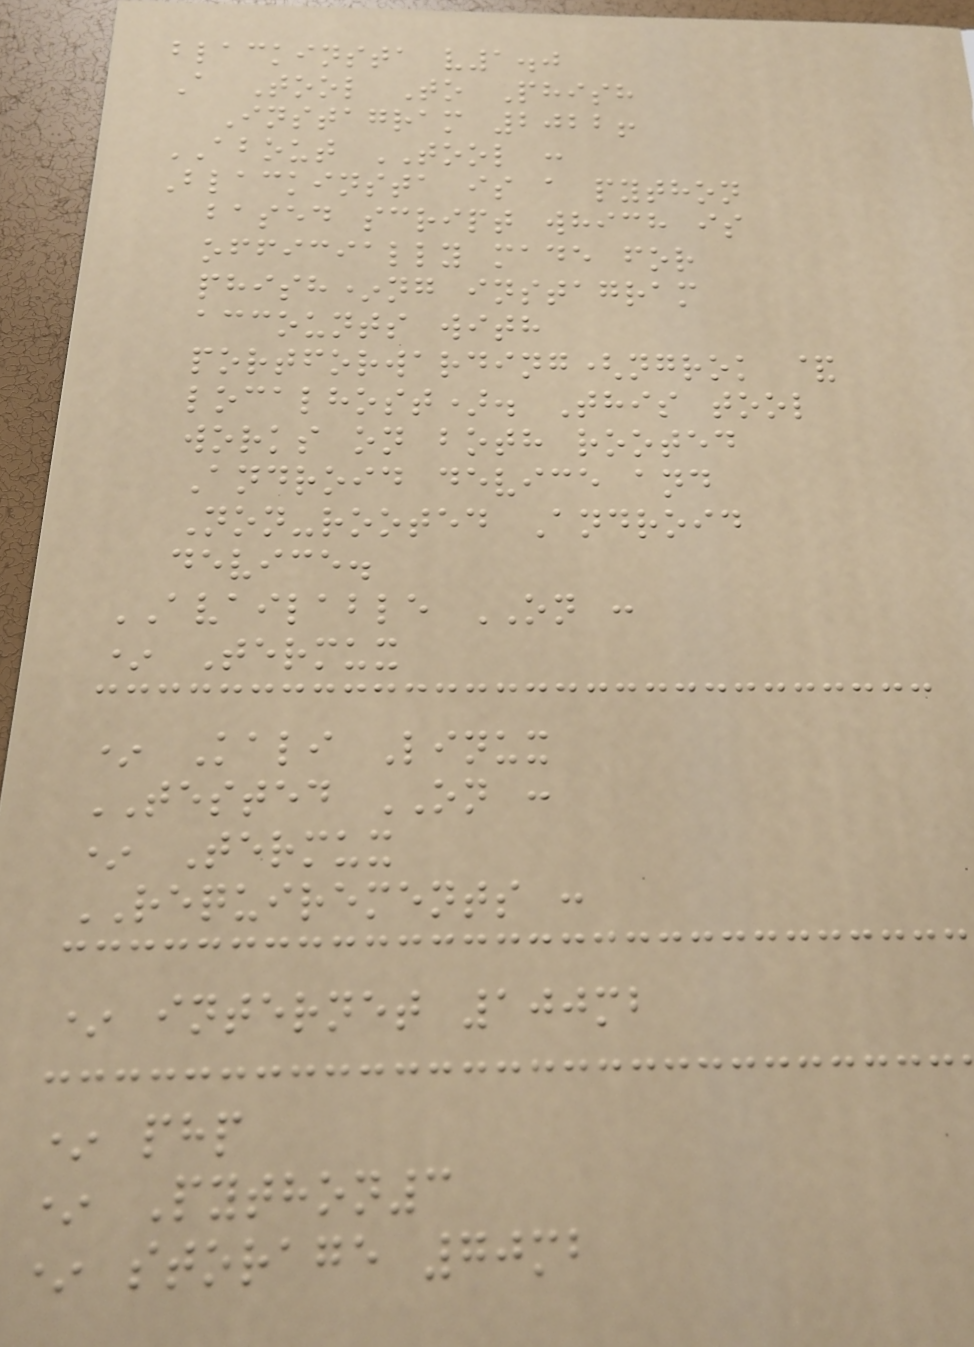blackinsta v1.0
A Tool To Phish
Instagram 2022!
ABOUT TOOL :
Blackinsta is a python
based script which is
officially made for
phish*ng instagram
accounts with
portforwarding(ngrok &
localhost). This tool
works on both rooted
Android device and
Non-rooted Android
device.
AVAILABLE ON :
* Termux
* Kali Linux
TESTED ON :
* Termux
REQUIREMENTS :
* internet 100mb
* php
* Python3
* storage 70mb
